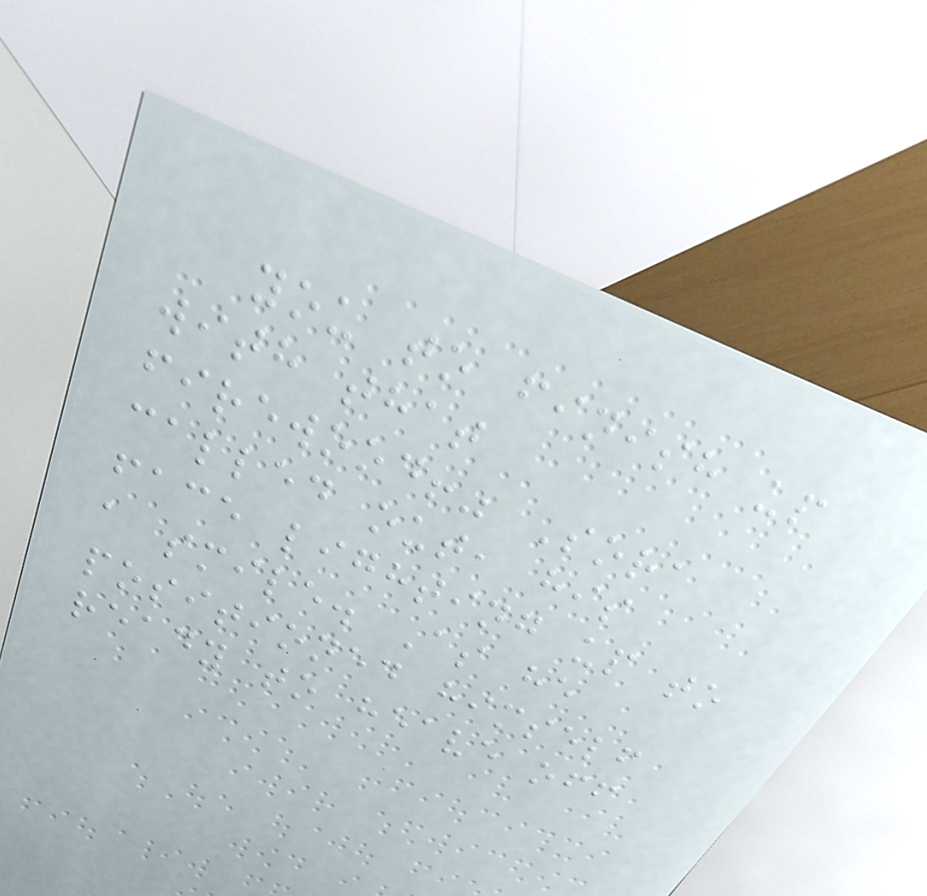you to finish up
with that
firewood!" Sora
called out, his
face lighting up to
a smile. As he
positioned himself
ready to heave off
